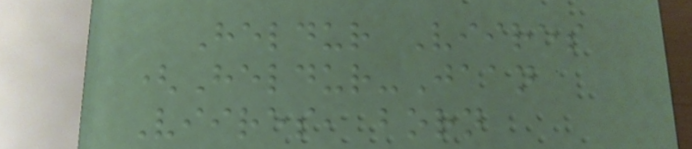Heldur Viires
(Heldur-Jaan
Viires, born
